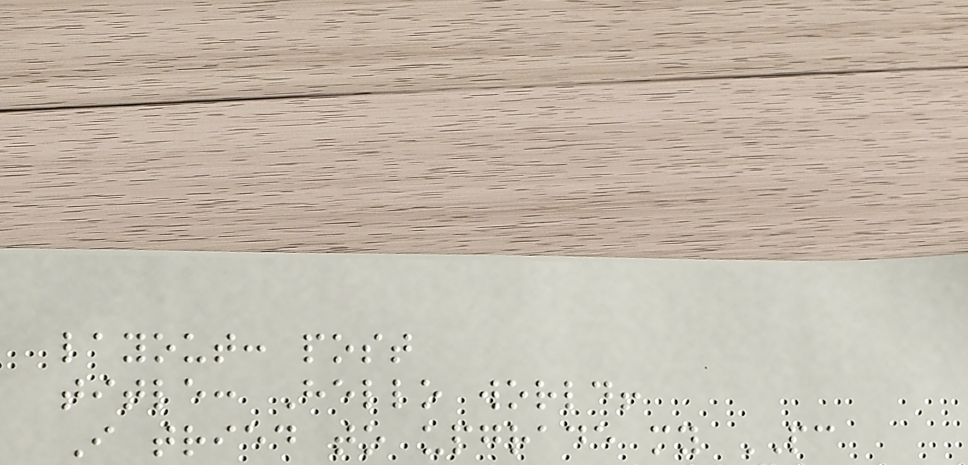layout: post
title: Hello world!
I tried to upgrade my PC
